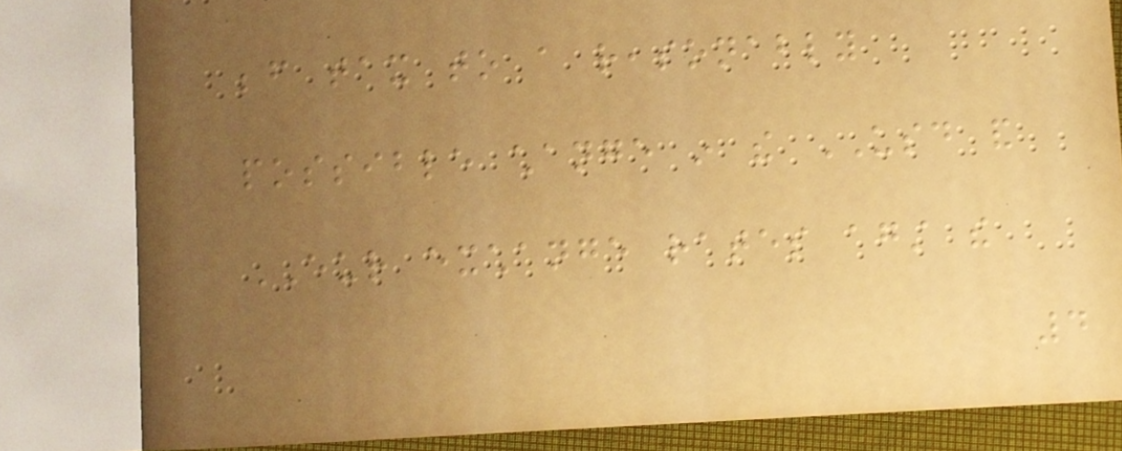before tax to a reasonably
possible change in the USD and
EUR exchange rates against the
4
